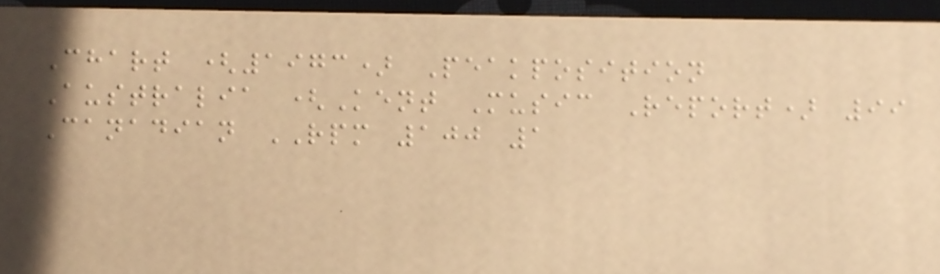Chart (1973) Peakposition
Australia (Kent Music Report) 99
Canadian RPM 100 1
